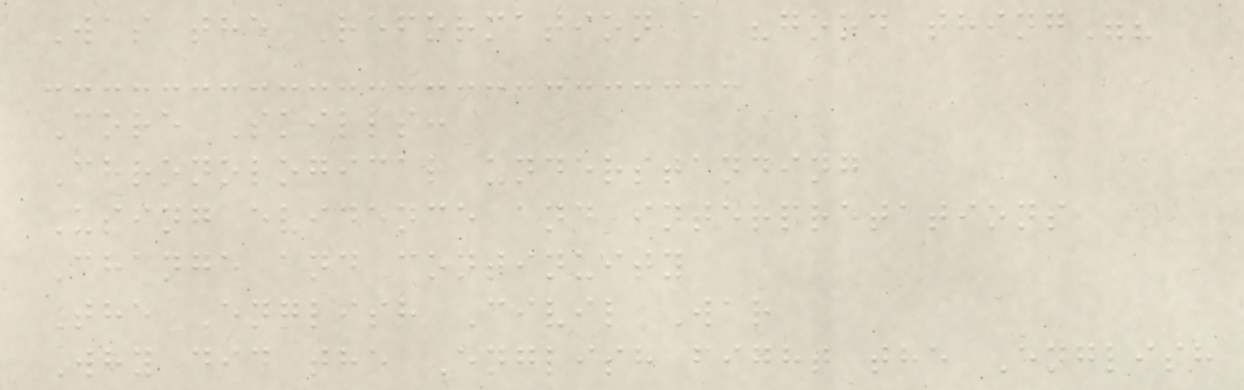Was the Reformation a "good thing"?
Core Skills:
Chronological understanding
Using evidence and interpretations
Change and continuity
The English Civil War
Why did the English fight the English
